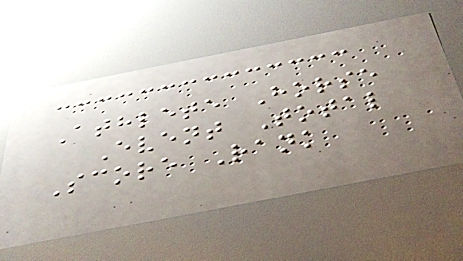Athlete Horse
Event Total
Score Rank
